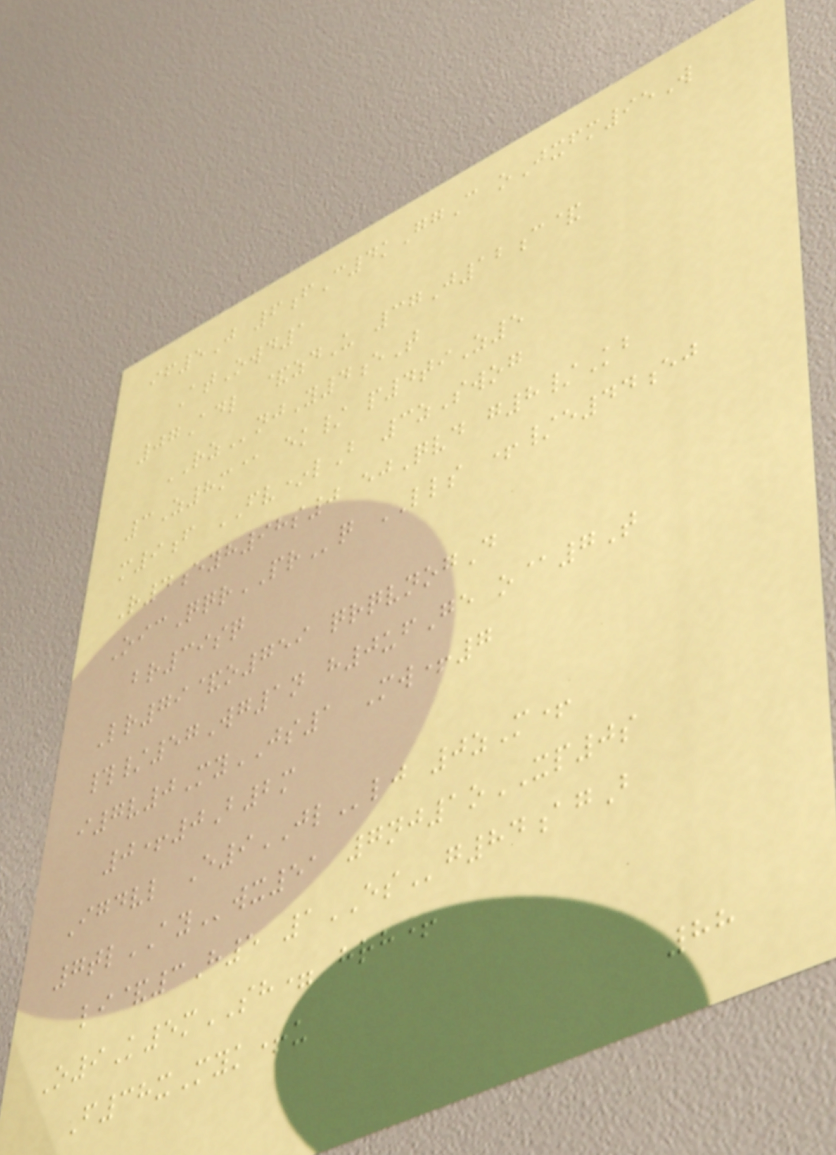if5J 6fC4kGgC oJxfm95W
AtOwd1
07Adl &zdU 37J12c&
RZnjY4eT
3Z8m@ ek/ p4tiZ5
m9f FV*lB 3zSwog
R4eyh98s0 ejQvd g8/Kb
OicQqrPRq LLS +/e44ej
br39sq
Lr79&o759 qrqvnogD
#/57Wg1n h0ufGe o@7T
i7v0MyJS1 Mw+7
0+0B2m
Igdvl E9JLlj 0zM+
7tlAYwx51 7nj1oXP0s
li&3H5 1ESg84agB
O9K5mSH= hrh+
F38xMyk+u
88
